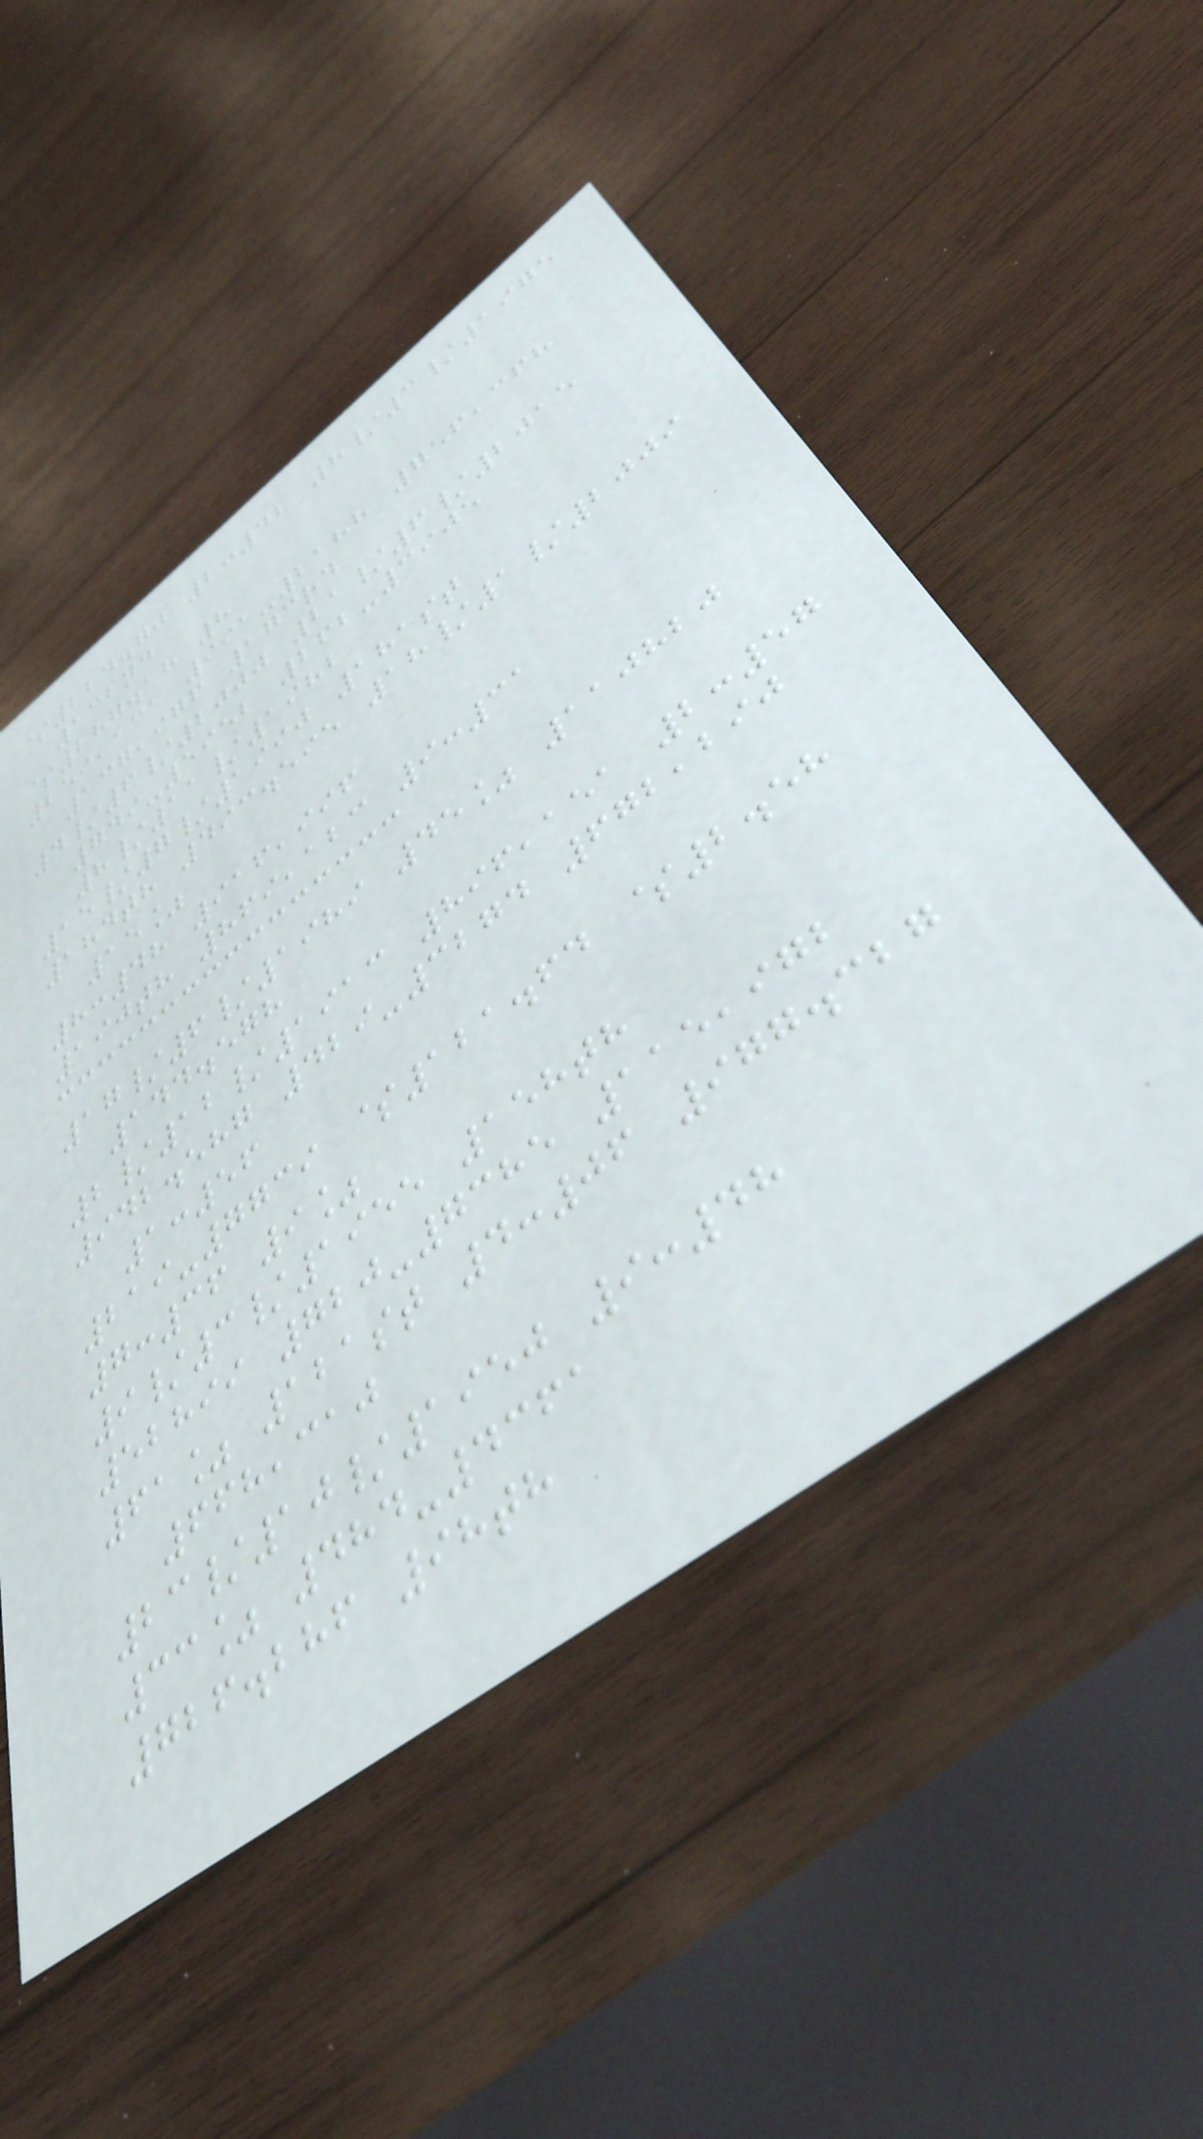$224.70 2:42 8/3/1975
132nd
$287.18 8
259,131 991-2188 756,368
137,976 173rd
4/6/2000 21/6/2015
749-5952 262-3905
8/11/1982
15/7/1990 181st
184th 493.595 18/1/2009
15%
8:48 916,996
190th 869,123 9:31
17/6/1989 45% 110820
144.578
2/12/1913 896,151 2:57
942.587 429-3274 672,290
1:56
219-7739 $121.64 $2.58
7:36 9%
9/3/1955 158th
52899 720-7385 115,972
61% 121st 4:06 977.327
668,310
23/10/1950 9:48
33% 484-4361
726.286 98th
